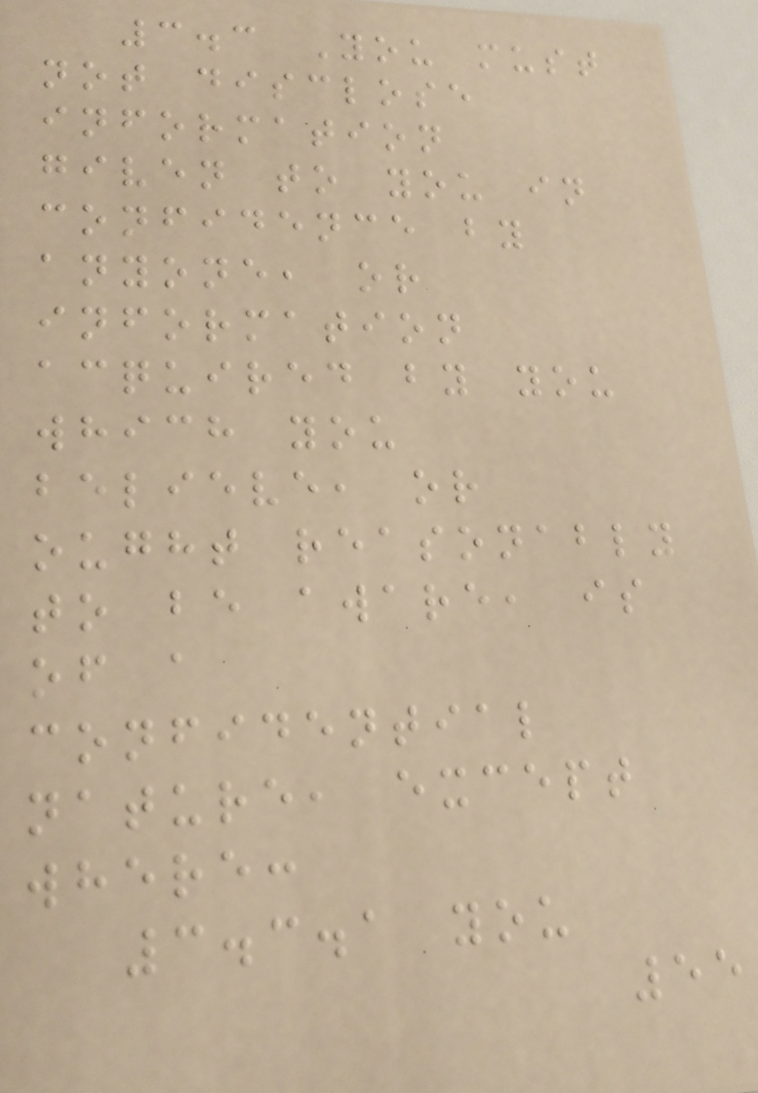3.3 You must
not disclose
information
given to you in
confidence by
anyone, or
information
acquired by you
which you
believe, or
ought reasonably
to be aware, is
of a
confidential
nature, except
where:
3.3.1 you
55
